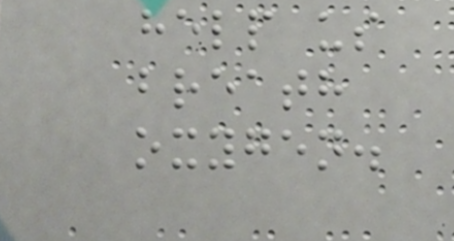help us
breath
oxygen.
